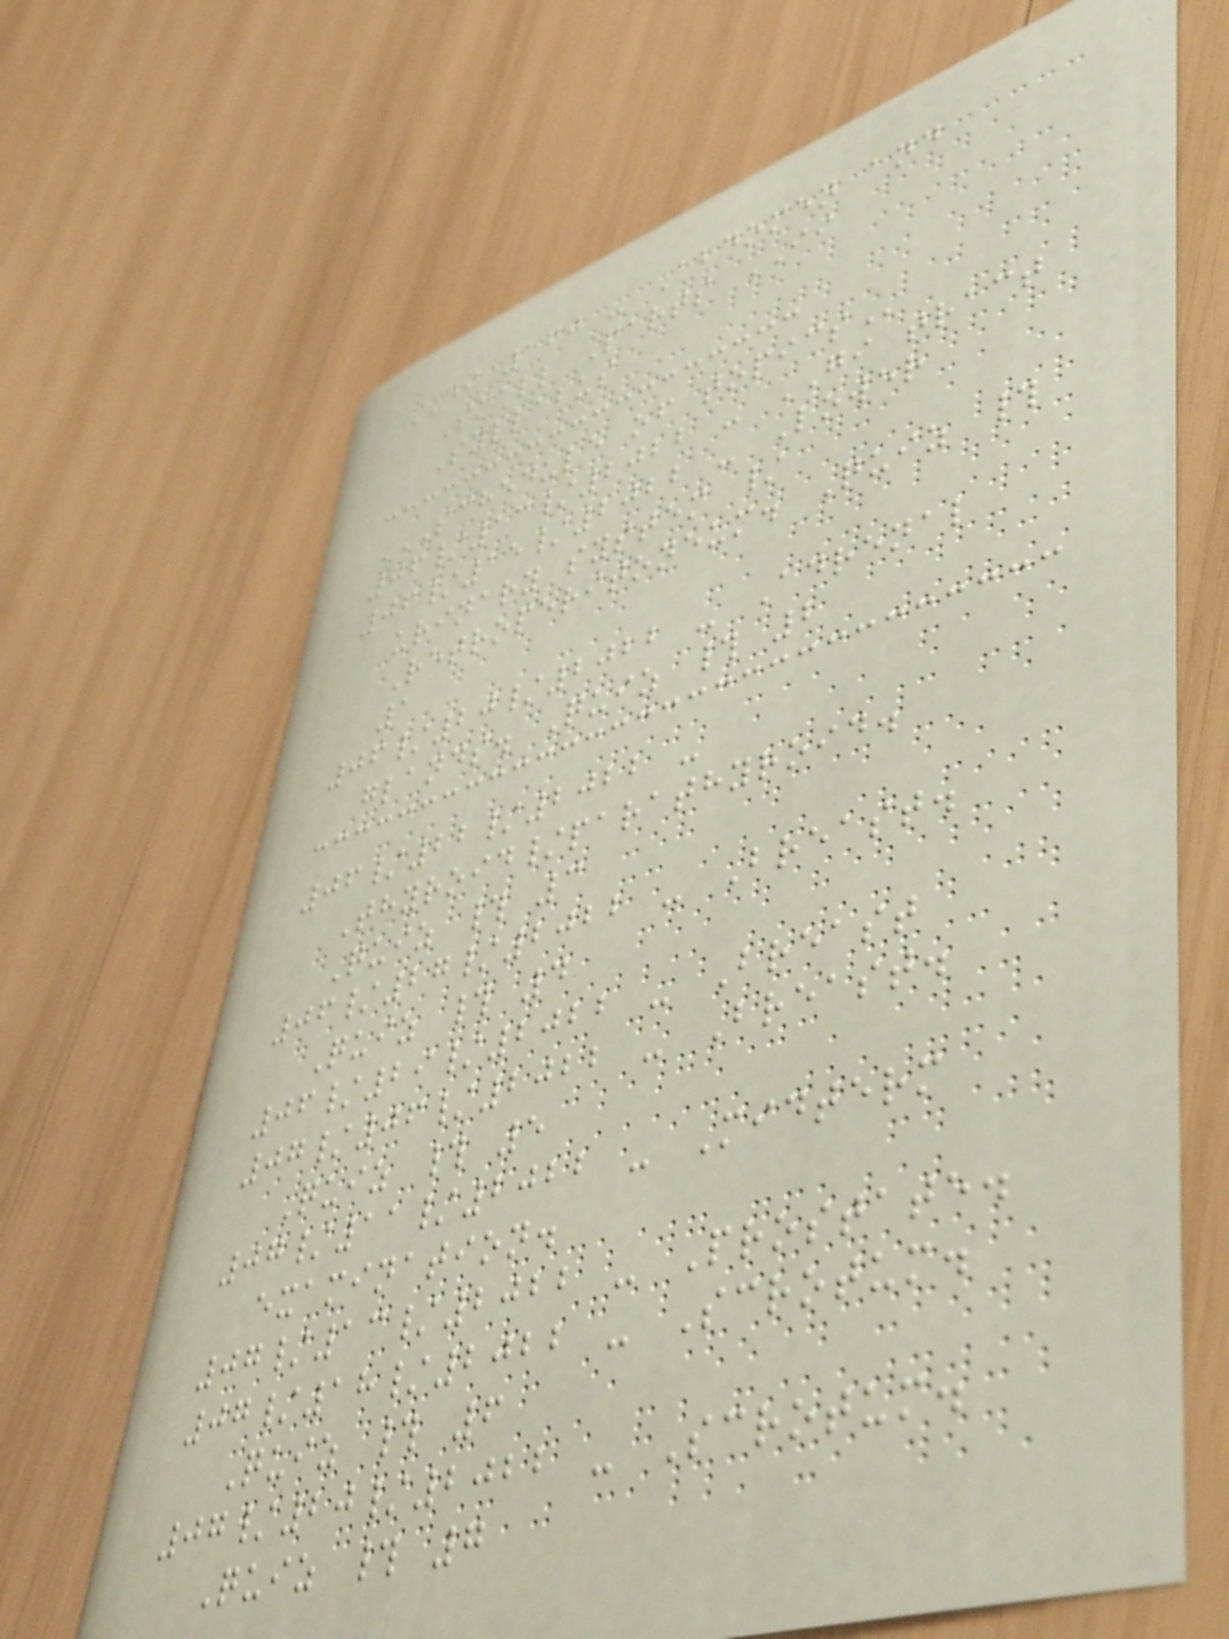DI 160 - Abdomen and
Small Parts II
Syllabus
SCHEDULE OF TOPICS
06/13/2022 - GI tract
06/15/2022 - Lower
urinary system /
Retroperitoneum. Quiz #
1
06/20/2022 - Adrenal
glands. Quiz # 2
06/22/2022 -
Thyroid/parathyroid.
Quiz # 3
06/27/2022 - Breast.
Quiz # 4
06/29/2022 - Breast
07/06/2022 - Breast.
Quiz # 5
07/11/2022 - Midterm
examination.
07/13/2022 - Prostate.
07/18/2022 - Scrotum.
Quiz # 6
07/20/2022 - Scrotum.
Quiz # 7
